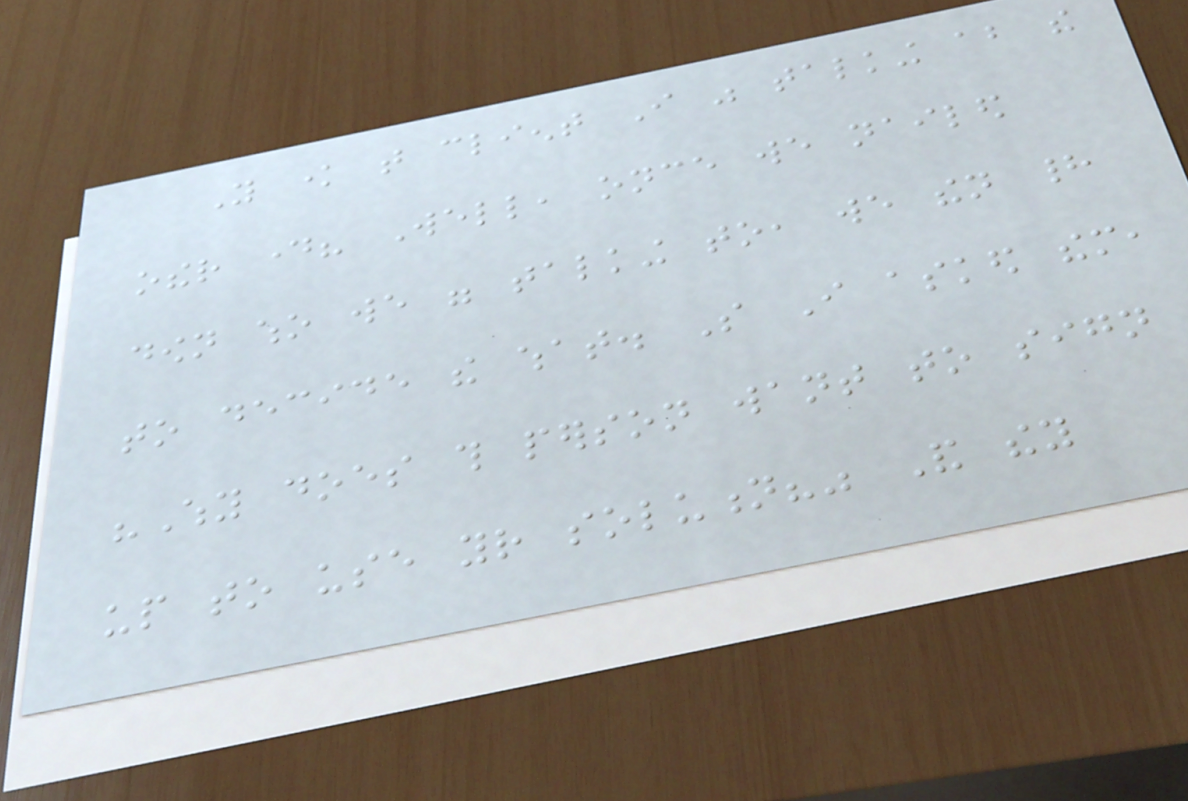You know that client I was talking about the
other day? Well, once we nailed
down who we were talking to, we then had
to decide the what. So I asked them,
"Why does this person want to sign
up to use your solution?" And they
